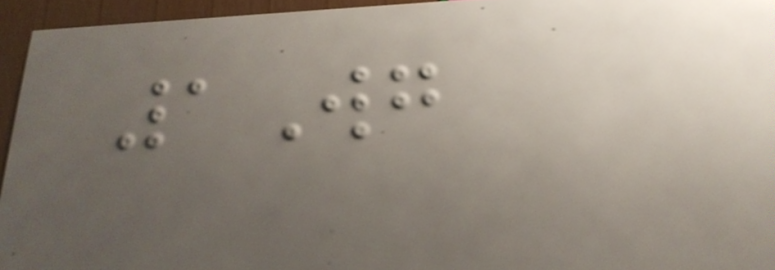1Wg
